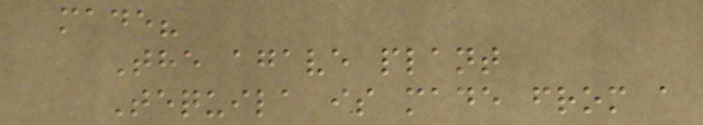made?
The agave plant
Tequila is made from a
